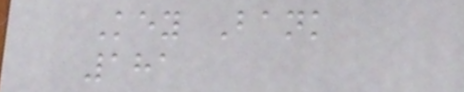Key Bank
181
